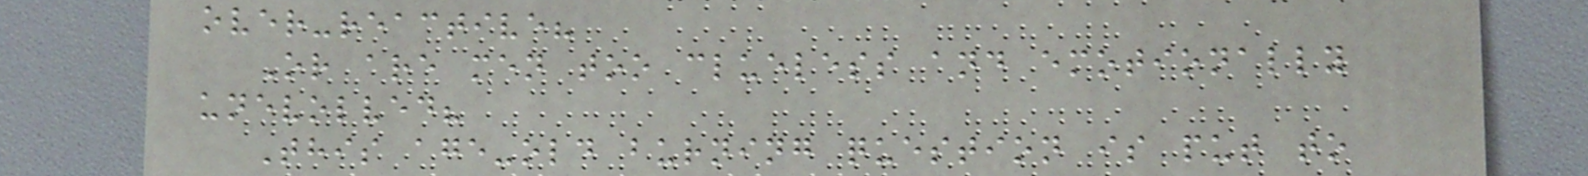over-reactive?
Or are men too clueless and emotionally
unevolved?
This age-old burning question is put to
